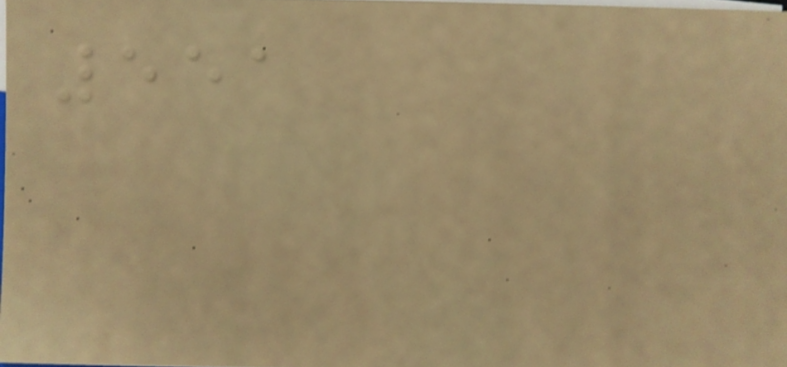551
